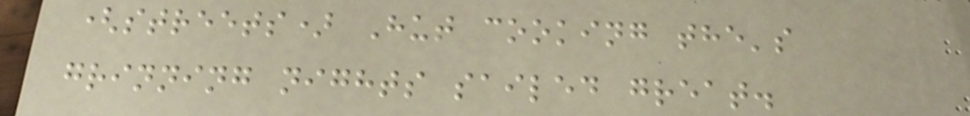(streets) Hut cooking the's
grinning nights sailed great.
